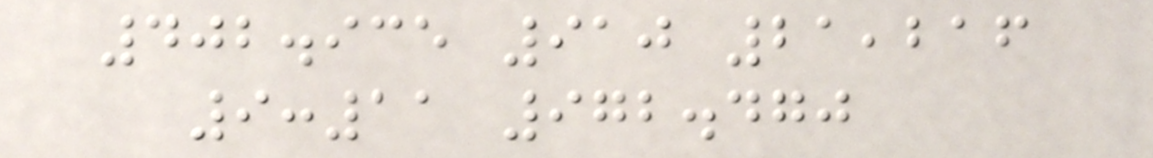402.935 910 21,216
9:11 972.470
